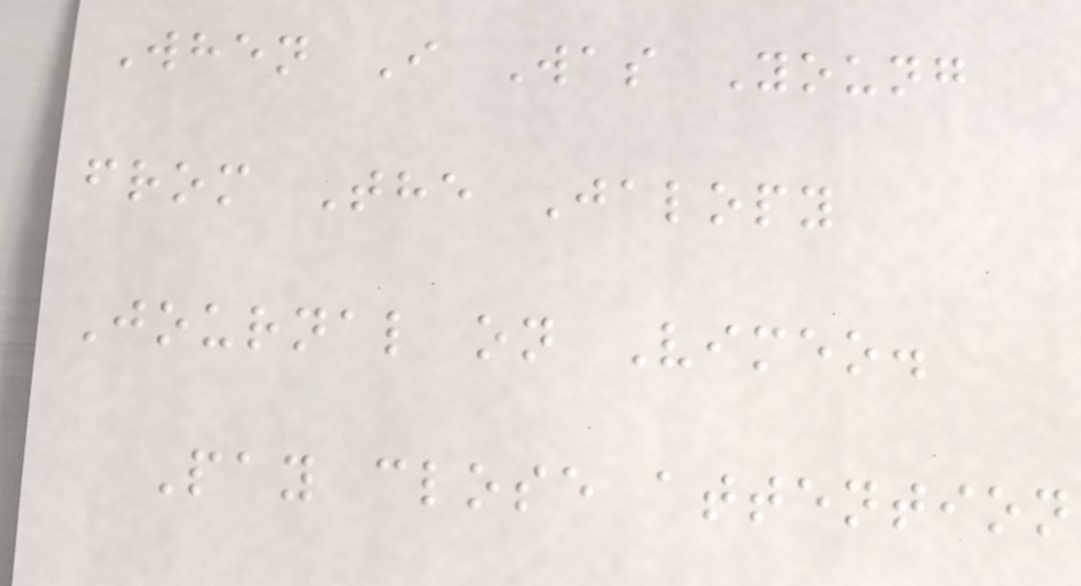When I Was Young
from The Jalopy
Journal on Vimeo.
Pay close attention
